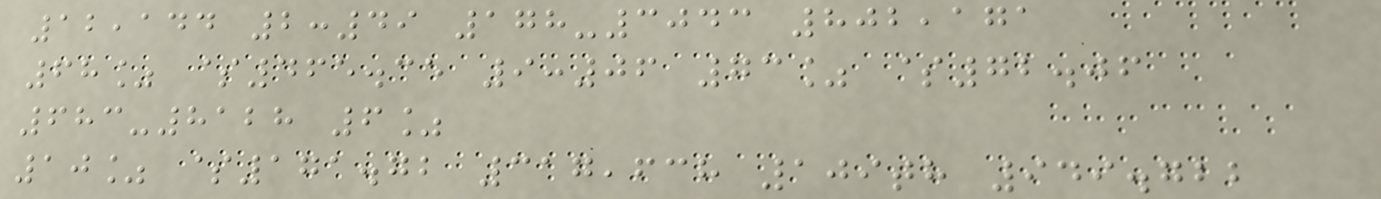12,144 2:49 178-3043 802,171
68% $465.35 9:06 73% $72.06
683-8128 6%
10% $171.72 317,638 109th 949.722
